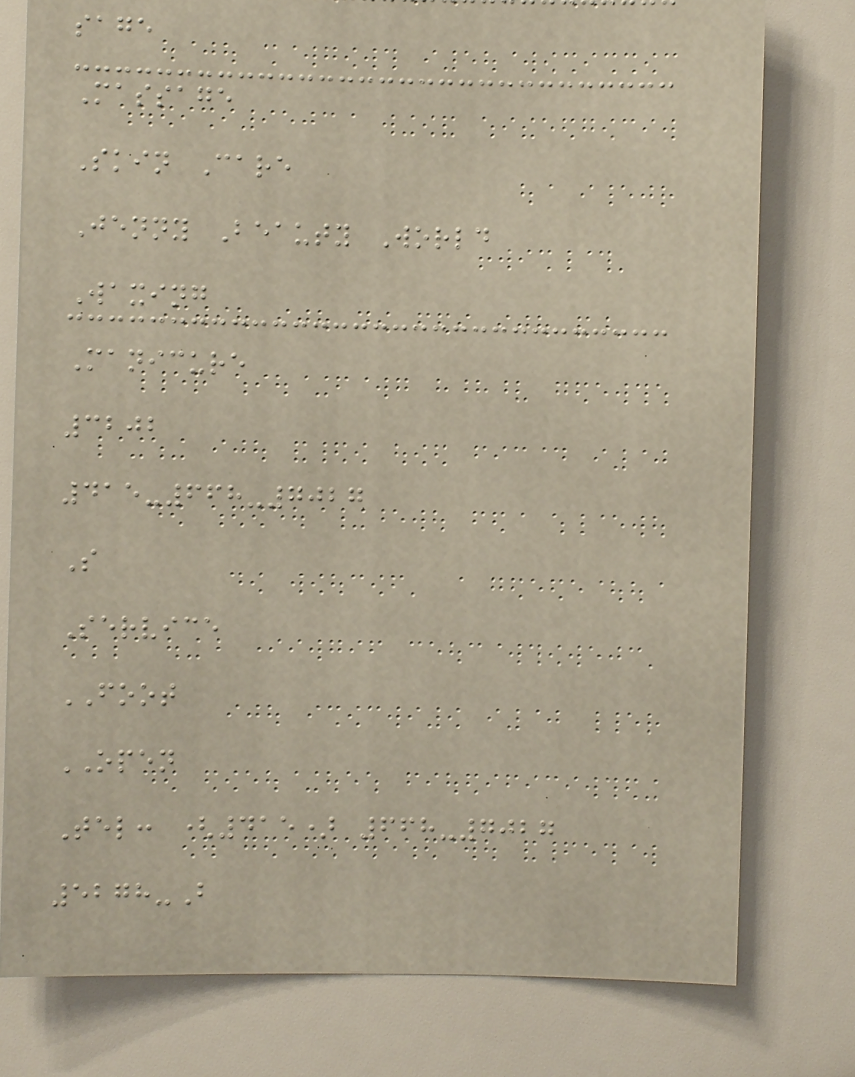sage
Massage
Skin Care
Jenny Beauty World
Waxing
Manicure
3202
415-668-7027
S
Service
FOOT
OPEN
Tel: (415) 668-7027
5278-B
